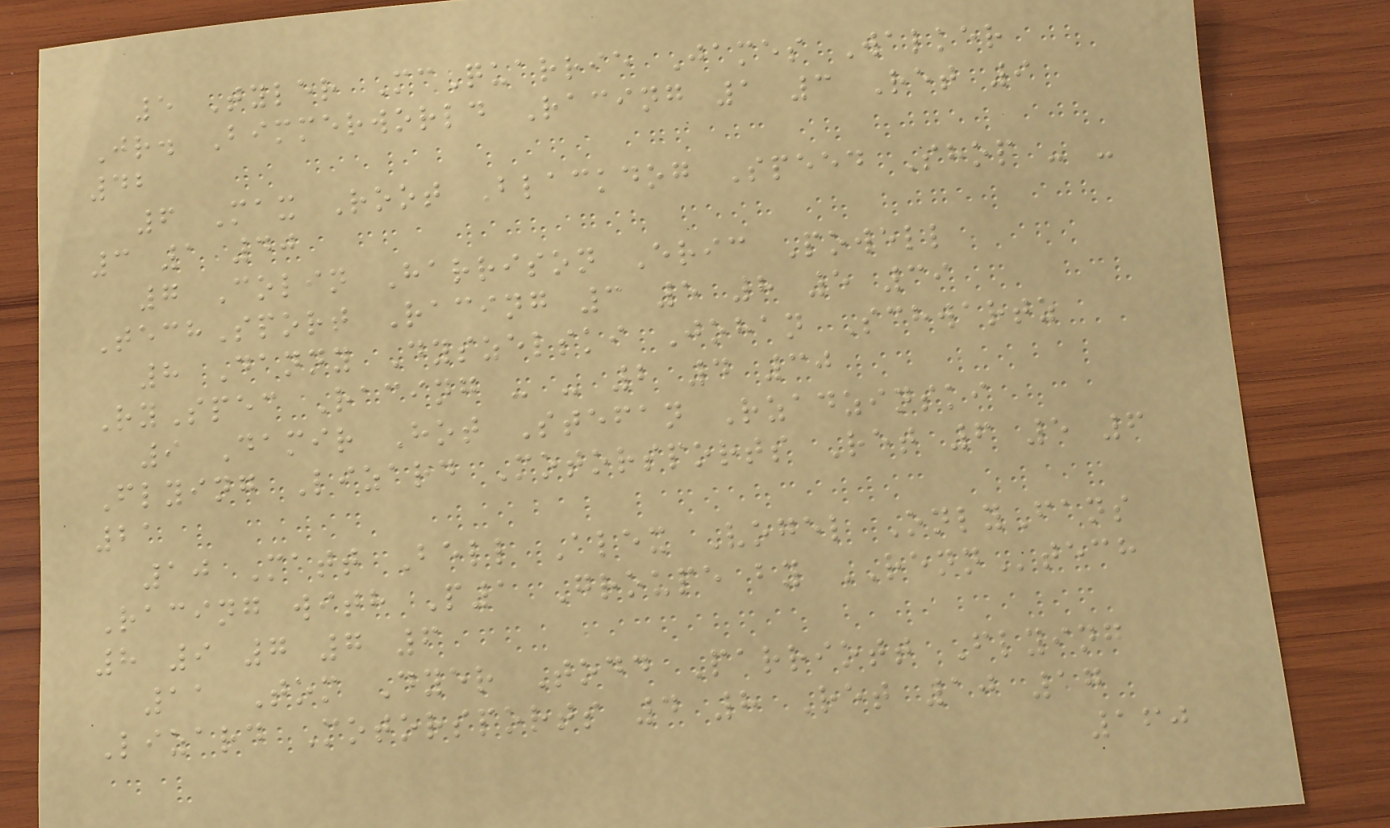5 Tyler McQuarrie James Walker
Jr. Bimmerworld Racing 1 3 Ret 9
42
6 Max Root Blackdog Speed Shop - -
3 1 40
7 Colin Harrison Eric Powell
TechSport Racing 3 5 8 5 39
8 Danny Dyszelski Johan Schwartz
RySpec Racing - - 2 4 30
9 Damir Hot Stefan Rzadzinski
Flying Lizard Motorsports Ret 6 5 6
21
10 Matt Bell Alex Vogel OnlyFans
Racing with P1 Groupe by RENNtech
8 9 7 7 6
11 Tom Dyer Todd Parriott Flying
Lizard Motorsports 4 8 Ret 10 17
160
